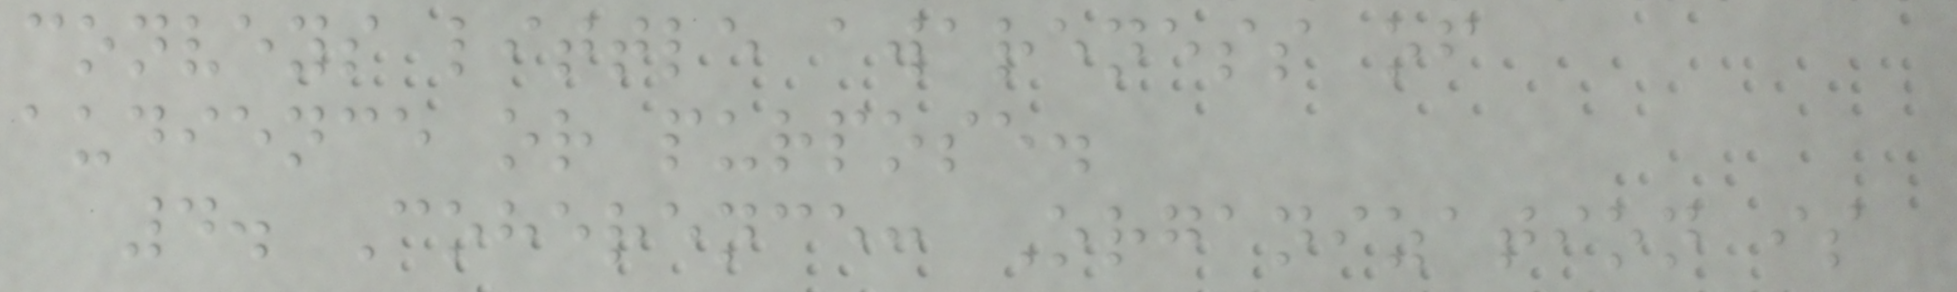conveys little awareness of
audience or purpose.
4. Coherence: Organization is
